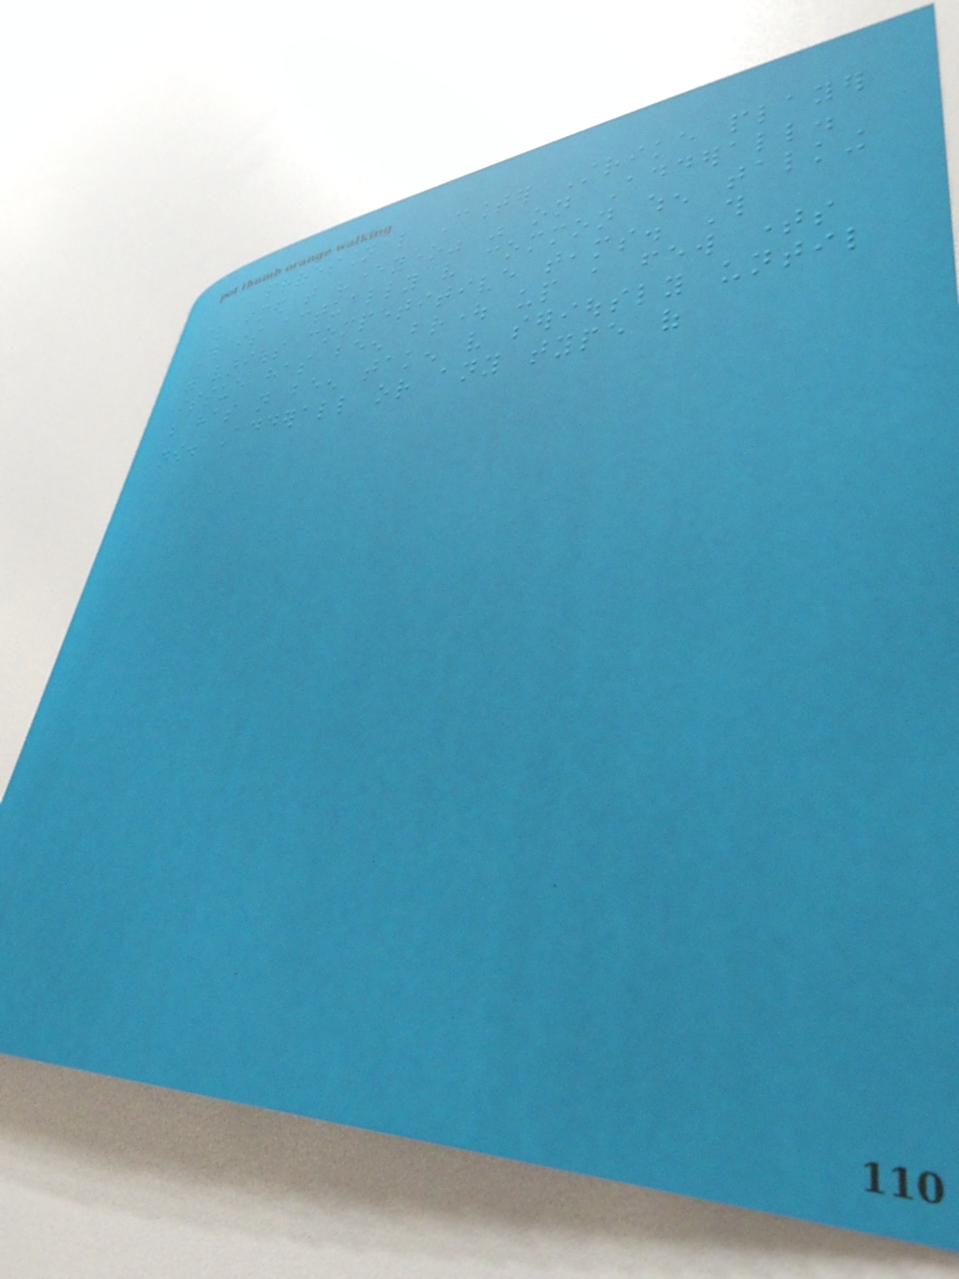a professional Counter Strike player
claimed that "everyone" was on Adderall.
This is actually very common when talking
with various competitive teams. This
issue has been brought up a few times
but has not been taken very seriously until
now. Adderall or any type of
